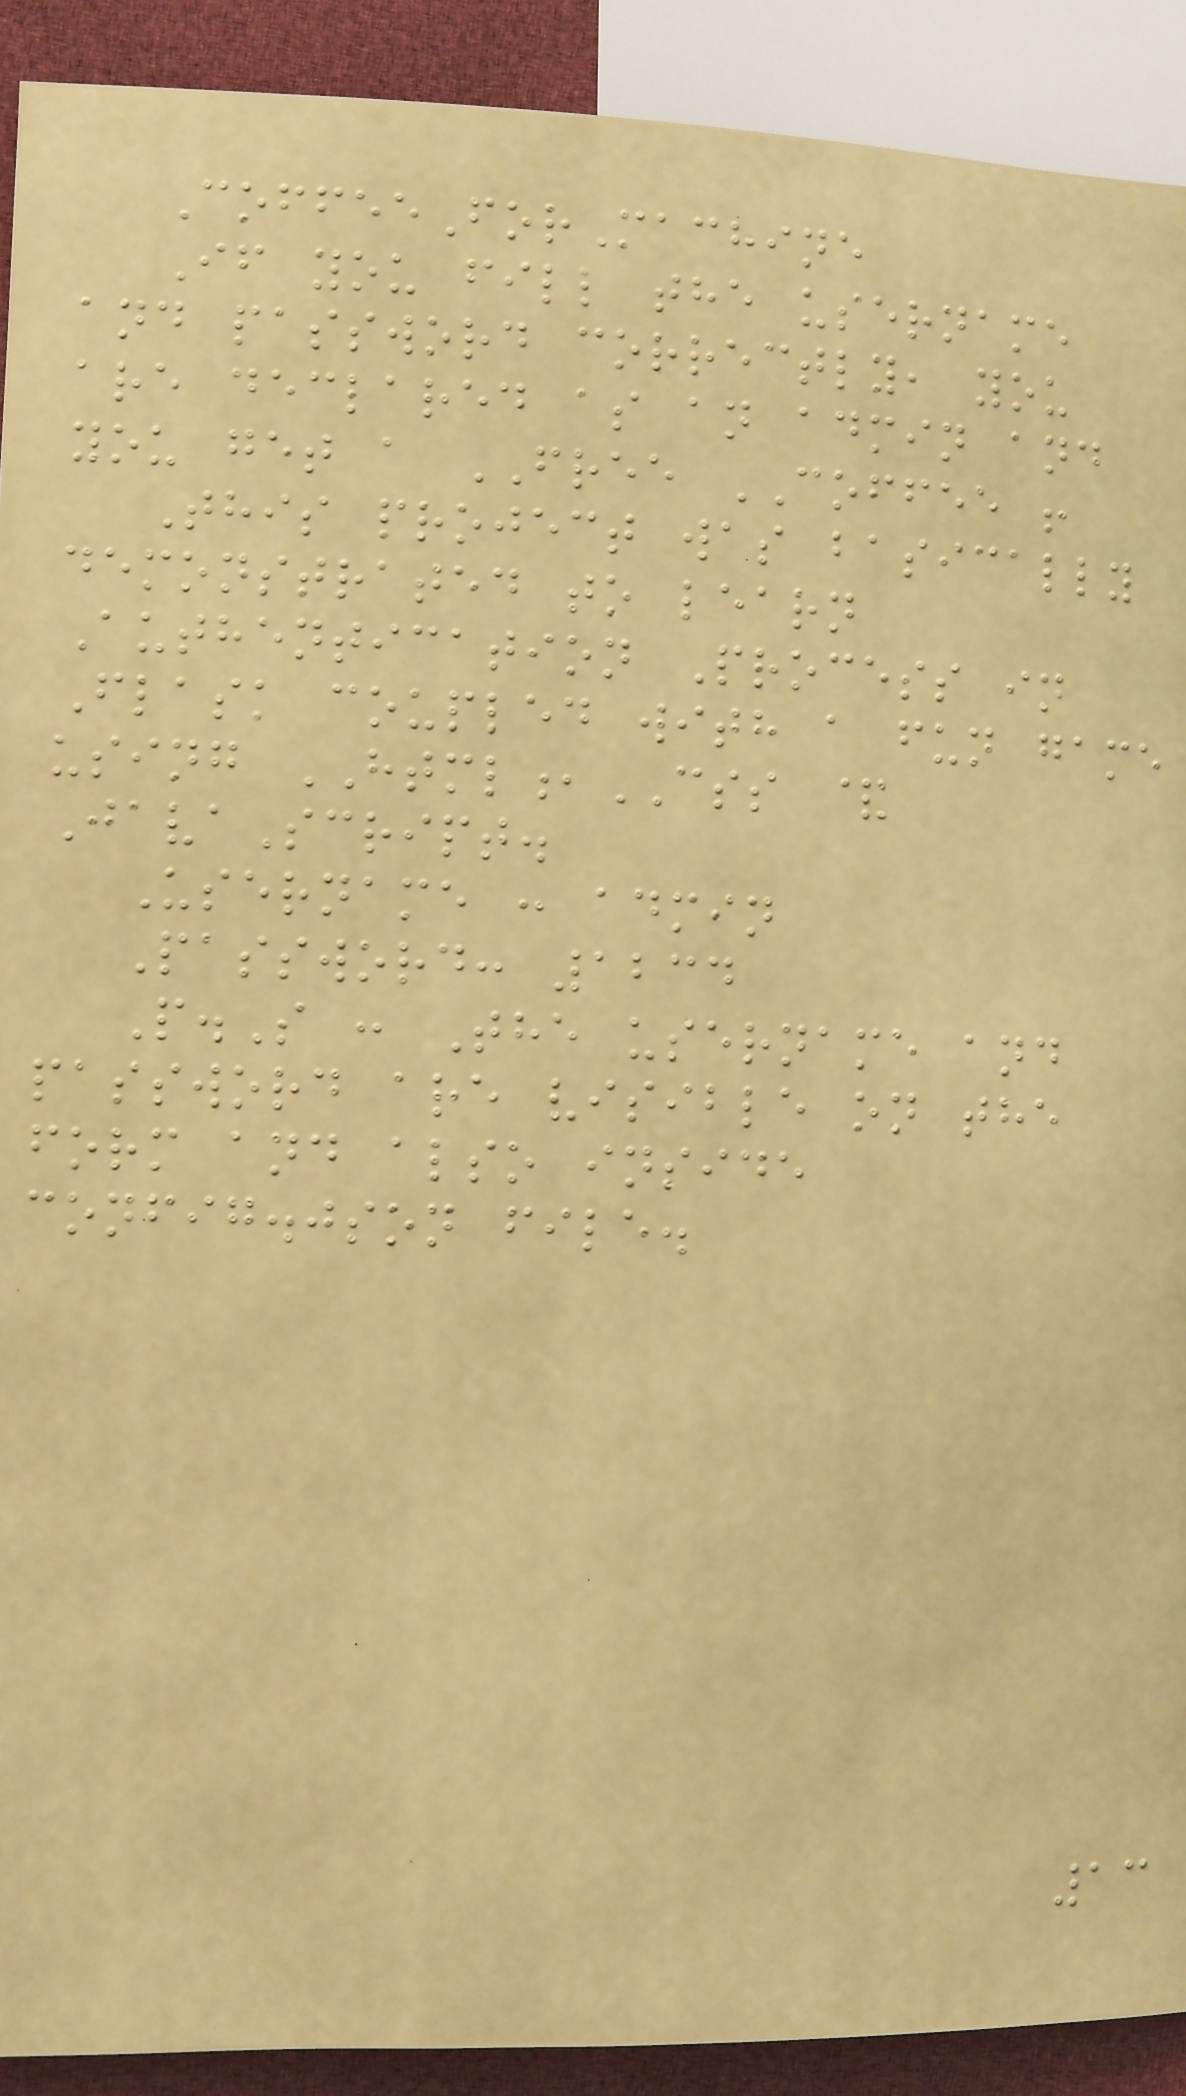CoffeeForMachine
If you fill the username
and password correctly, you
are declared as an admin and
you get a FREE COFFEE !
This project was basically
demonstrated to learn
Authentication Process in
Flask coupled with a fun game
using HTML,CSS &
JavaScript.
Username : admin
Password: 1234
P.S : The username and
password are visible on the
form and also inside
config.json file.
13
